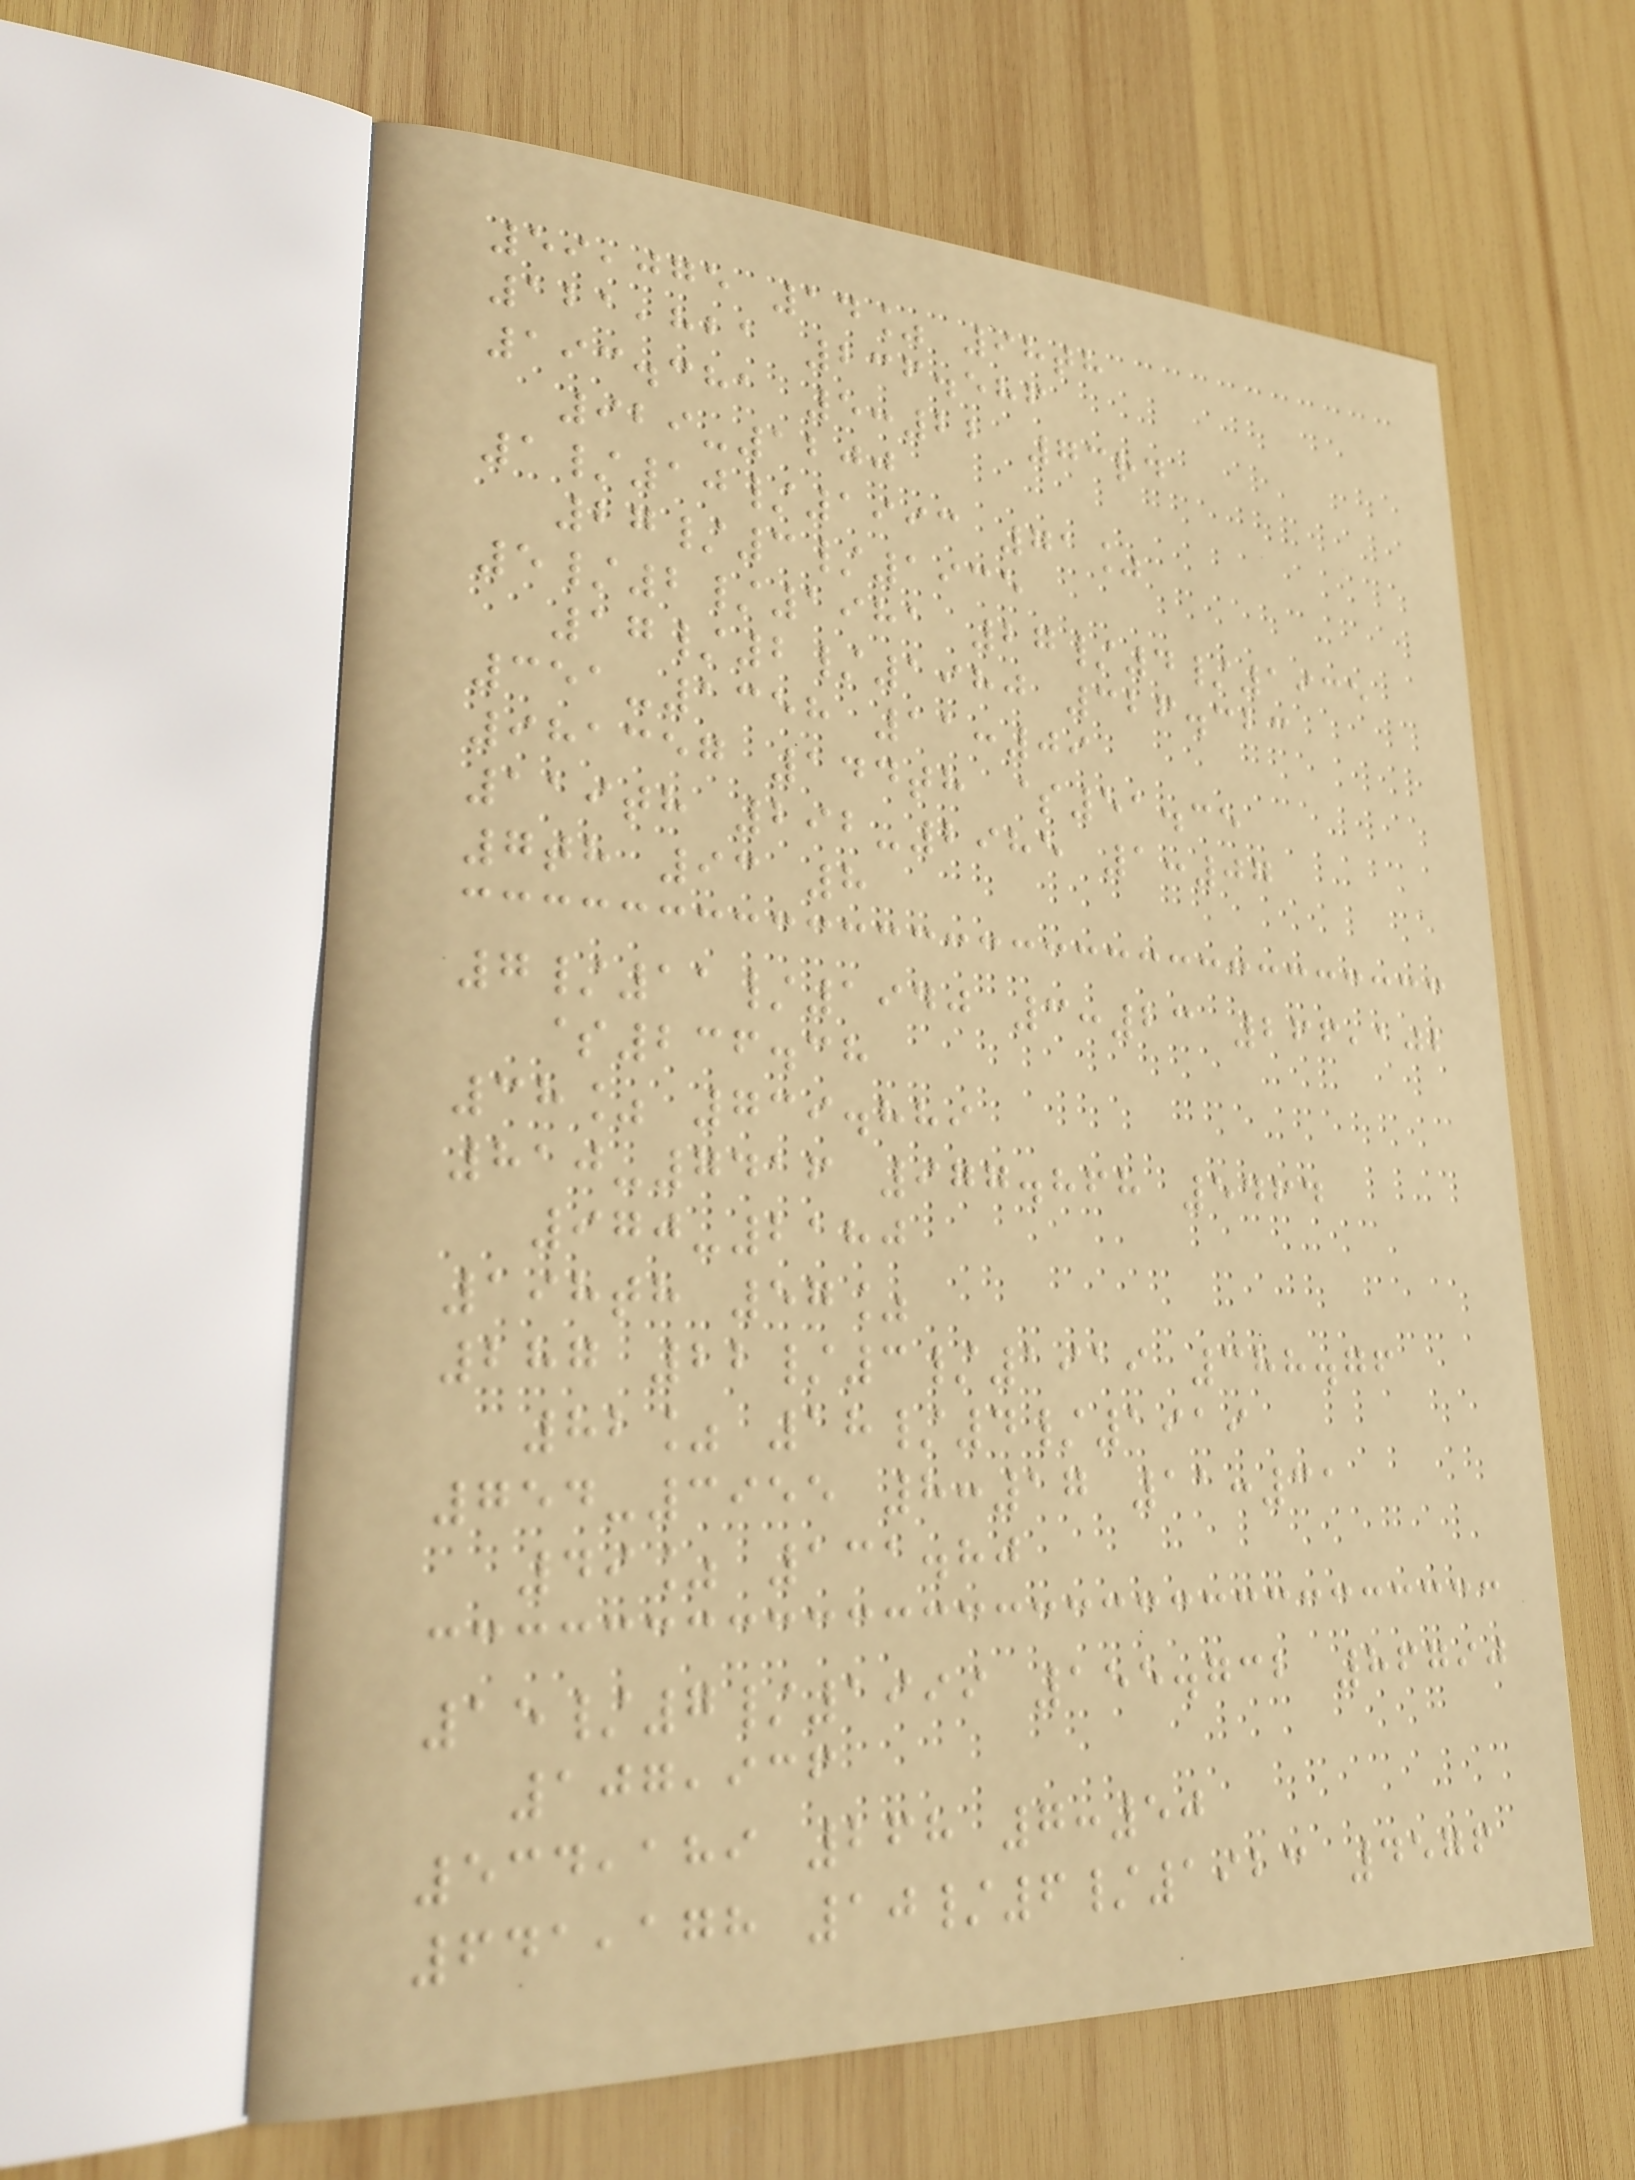59,075 14% 98th
121,821 236.586
193.381 5:22 73rd
929-1200
1/10/1993 71%
27/3/1935
5/2/1981 27/4/1935
17/2/1980 326.323
351-1358 11:09
981357 144th $51.35
119th 292-2985 1:07
7th 93 8
7/11/1940 3:23 266,102
$236.38
38% 739.889
810-7416 977.868 5464
970-2180
198th 57%
287 22/3/1919 388.76
82% 18/4/1919
754-3955 8:17 11:31
49% 131.80
15/7/1999 155.732 86790
107,936
534,189 268 7:50
641,178 10/6/1923 4576
